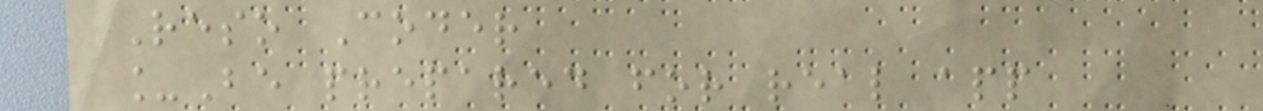Reso Coder
_Be prepared for real app
